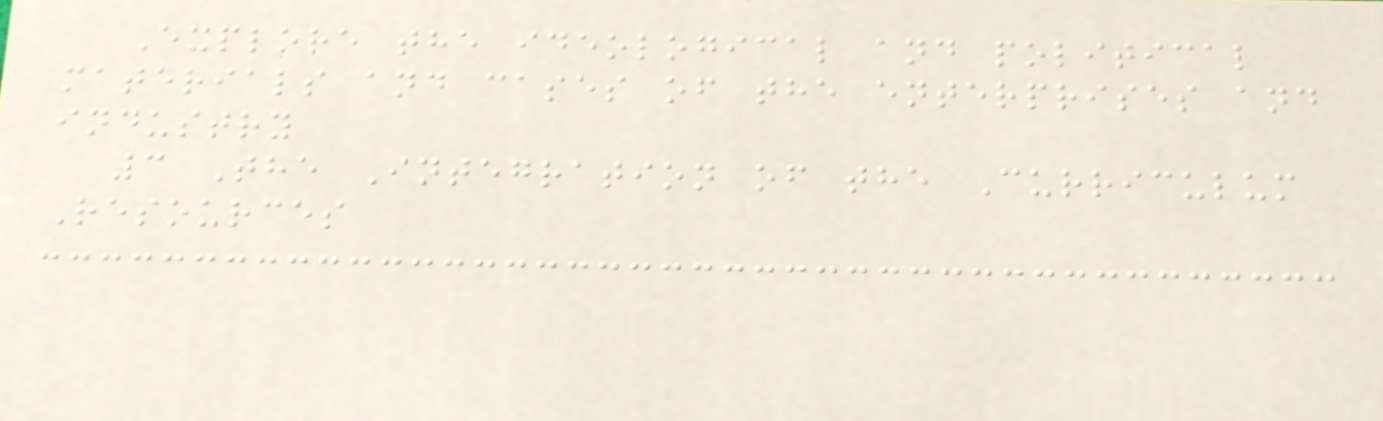Explore the ideological and political
materials and cases of the enterprises and
industry
3 The Integration of the Curriculum
Resources
